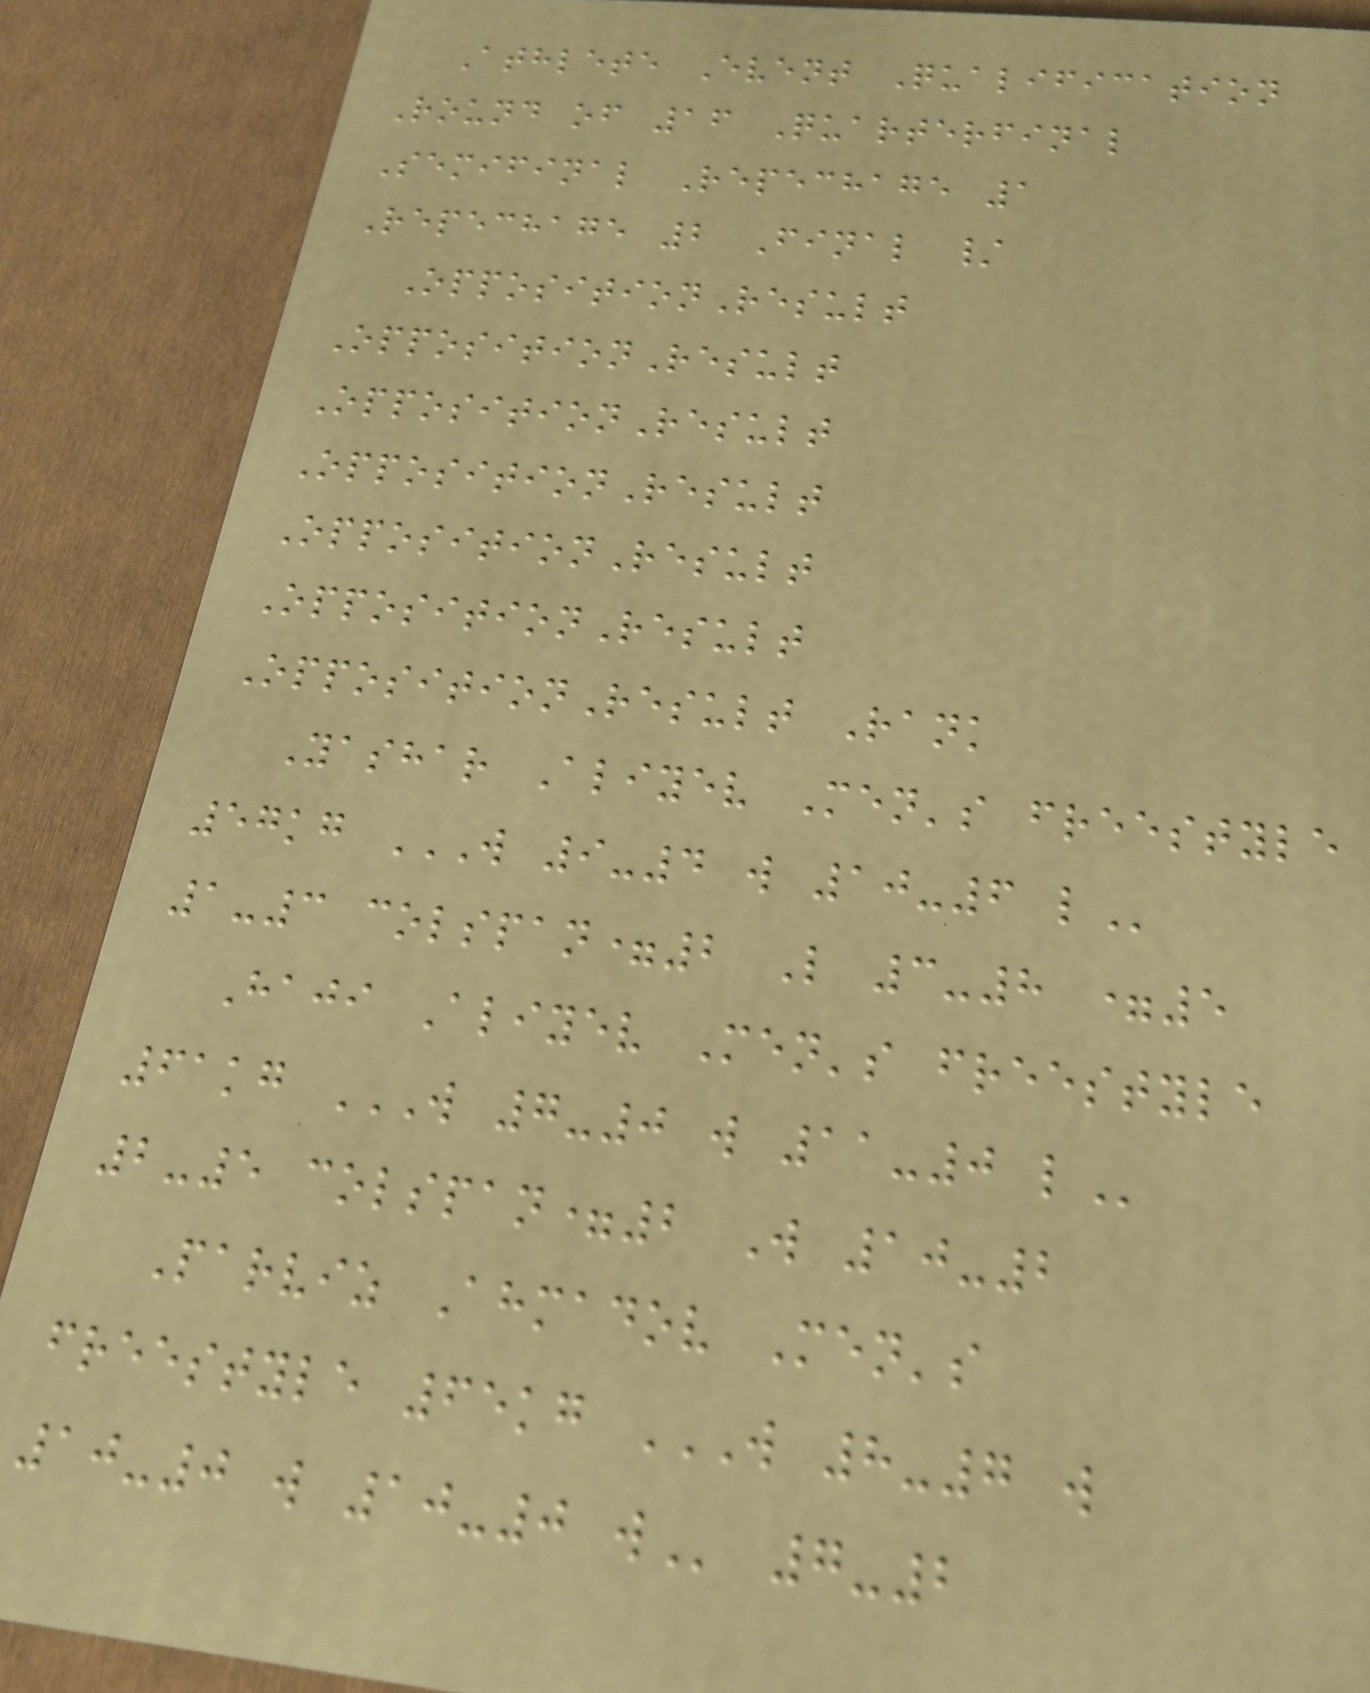Athlete Event Qualification
Round of 16 Quarterfinal
Semifinal Repechage 1
Repechage 2 Final /
OppositionResult
OppositionResult
OppositionResult
OppositionResult
OppositionResult
OppositionResult
OppositionResult Rank
Yashar Aliyev Men's freestyle
57kg W 9-4 W 10-6 L
1-3 colspan=2 L 3-8 =5
Haji Aliyev Men's freestyle
61kg W 7-0 W 11-0 L
2-5 colspan=2 W 10-2
Parviz Ahmadov Men's
freestyle 65kg W 8-7 W
10-0 W 10-0 W 7-2
